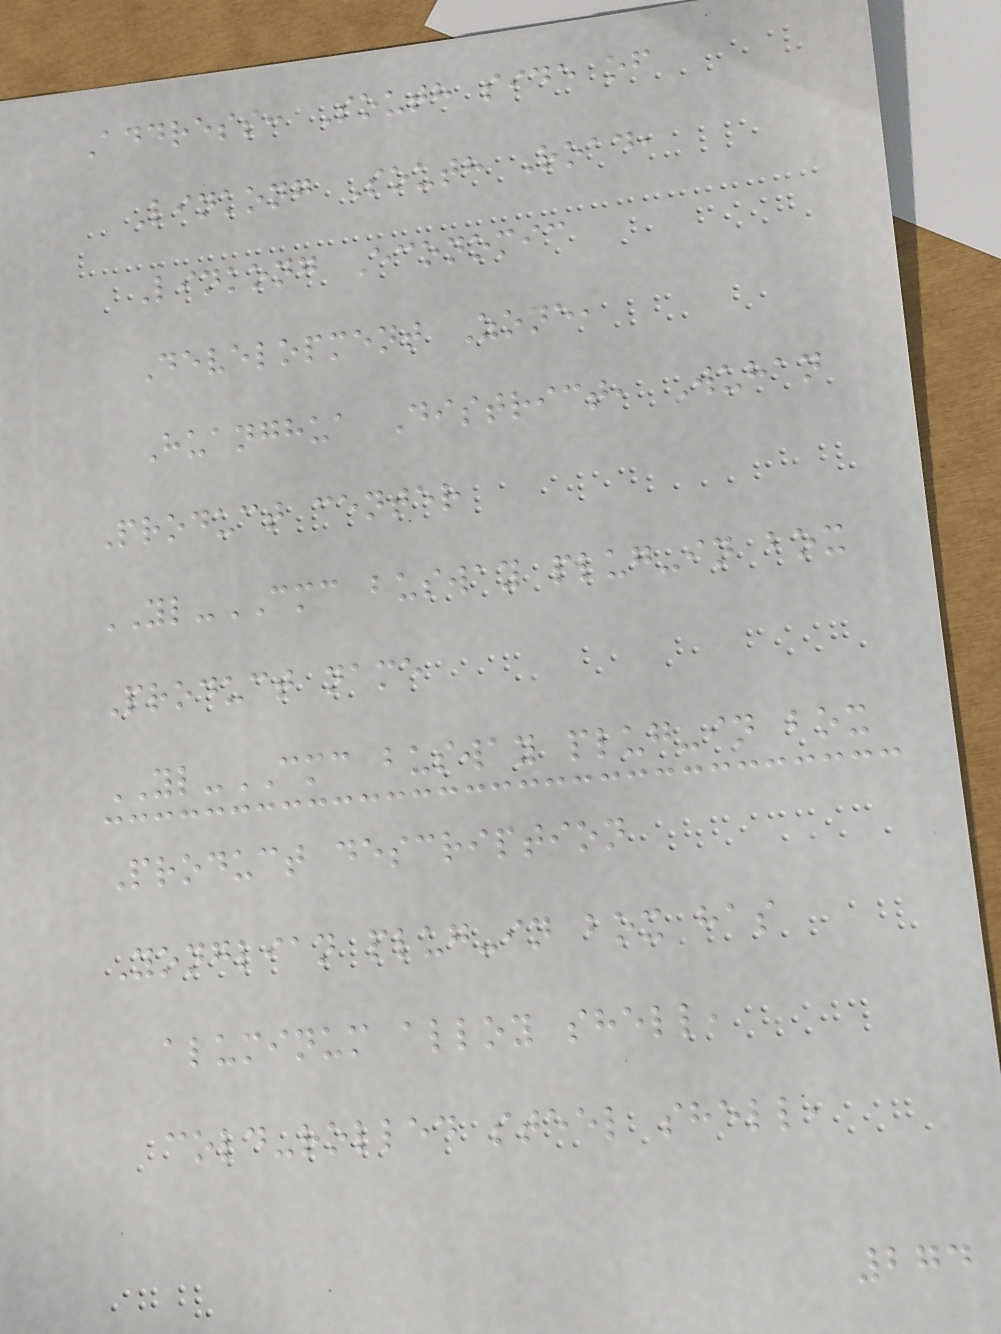Address: South side of
Linkong South Road,
Linkong Economic
Development Zone,
Huanghua District, Wuhan
Product center
YL-CMC busway plug-in box
Product name
YL-CMC busway plug-in box
Product description
Yonglian plug-in box has
aluminum alloy shell,
cold-rolled steel shell,
274
